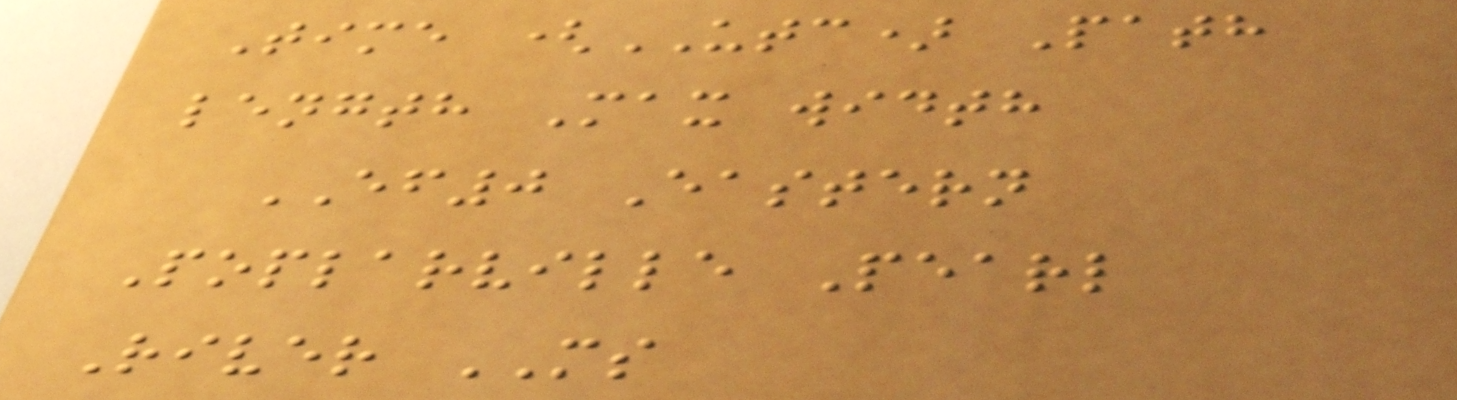Time (UTC) Path
length Max width
EF0 Eastern
Poplarville Pearl
River MS
